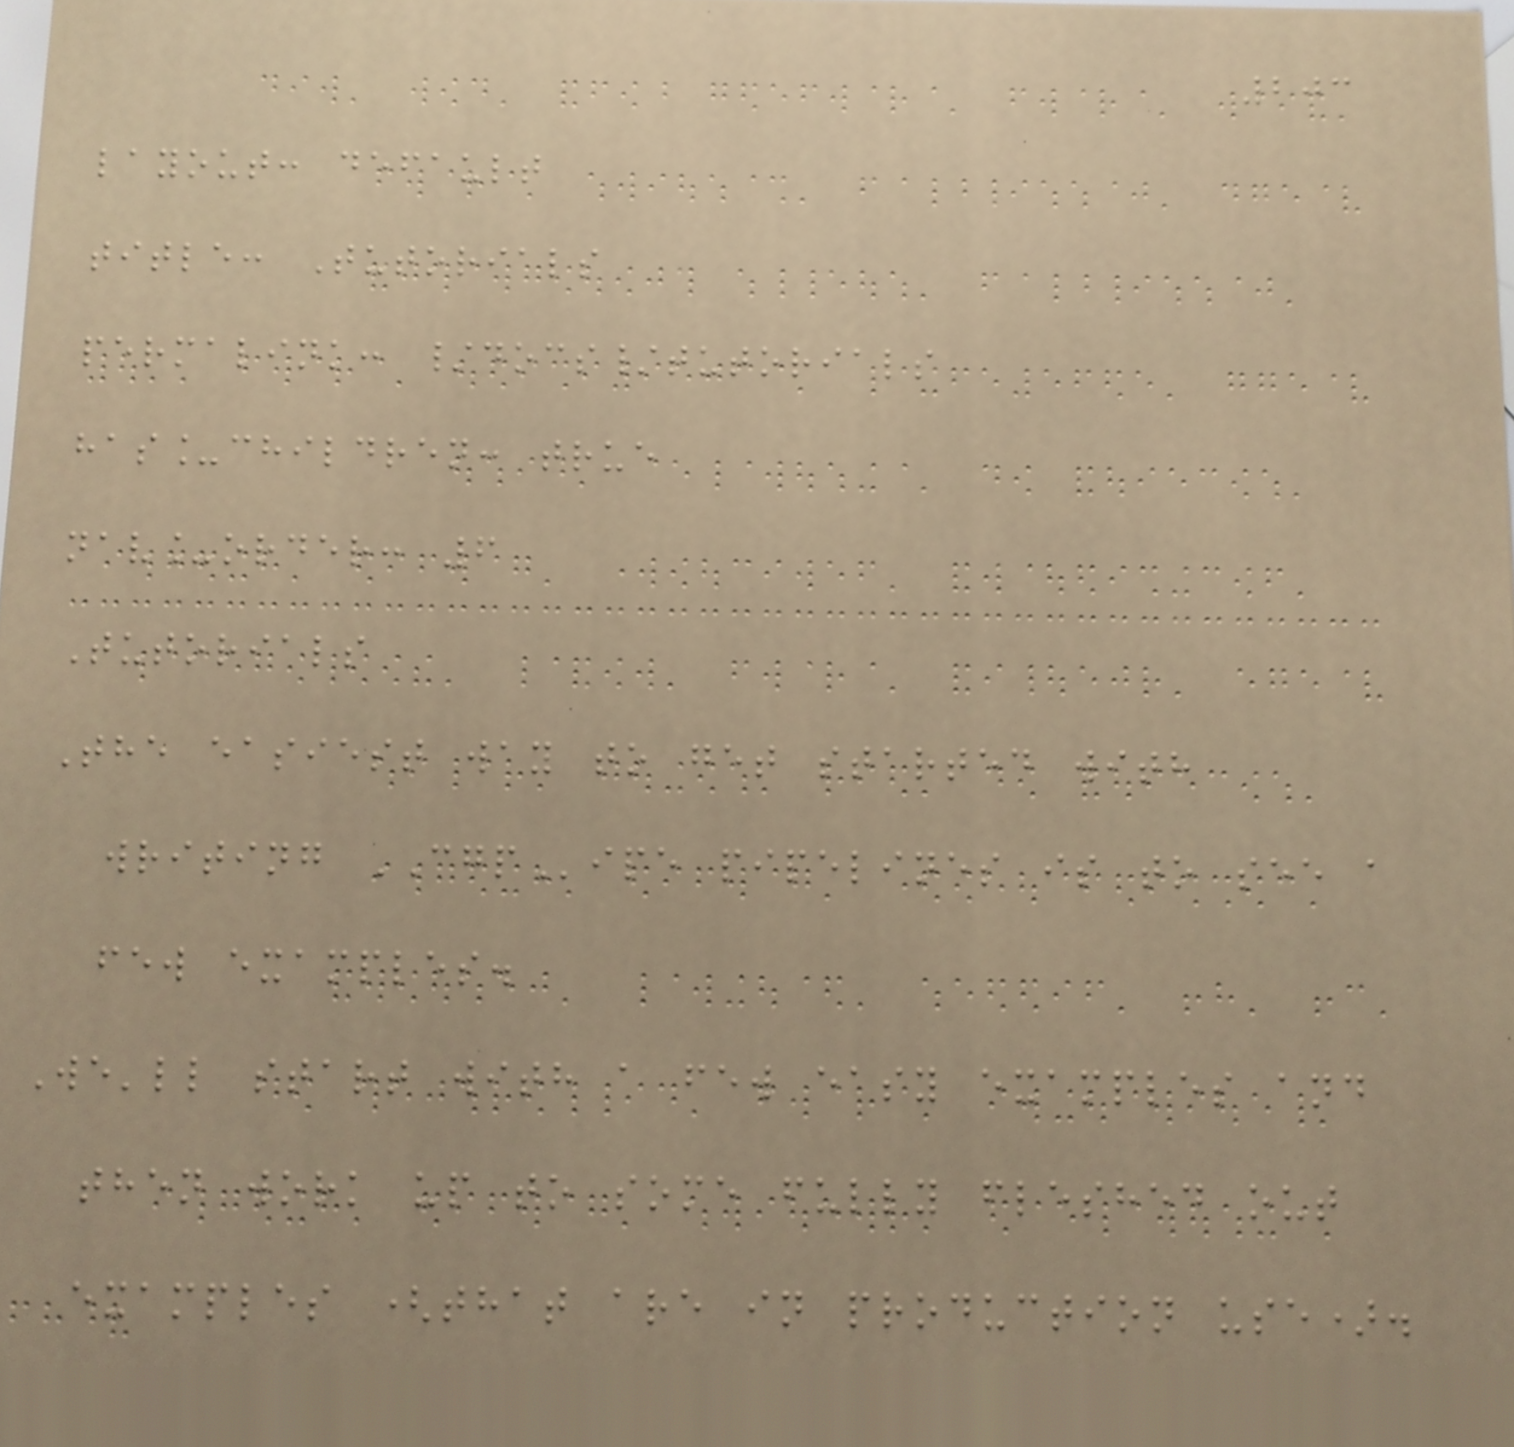203
layout: default
title: Tutorials
permalink: /docs/tutorials
has_children: true
nav_order: 6
Tutorials
The easiest way to get started with
writing CGPipe pipelines is to see a
few examples.
We'll start with a few easy examples and
then work up to some fully fleshed out
examples (that are in production use).
